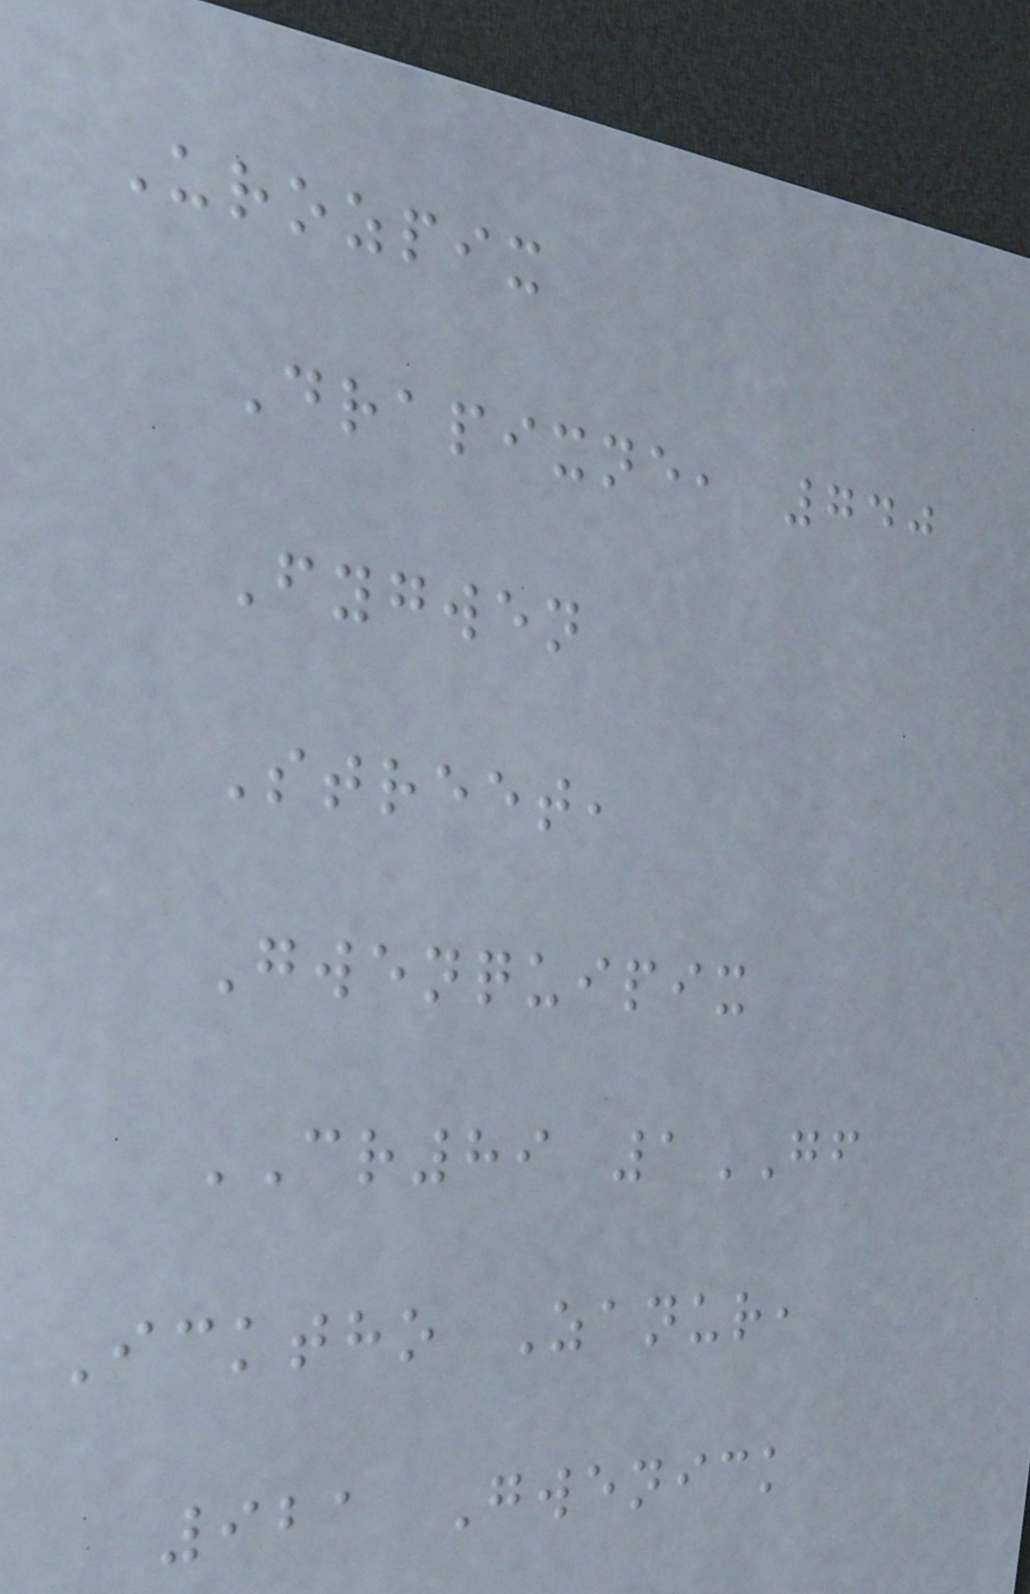Urozpix
Drapixne, 740
Fygwen
Street,
Gwenquipix
CR89 1GF
Icktho Zanur,
921 Gwenick
